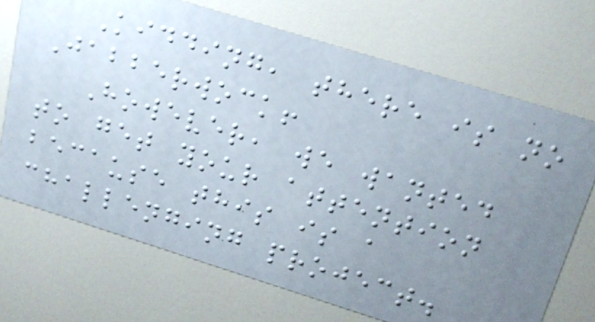Kidding, there is no
Jabberwock!
However, we wanted
to get your attention
because this is a
challenging project.
